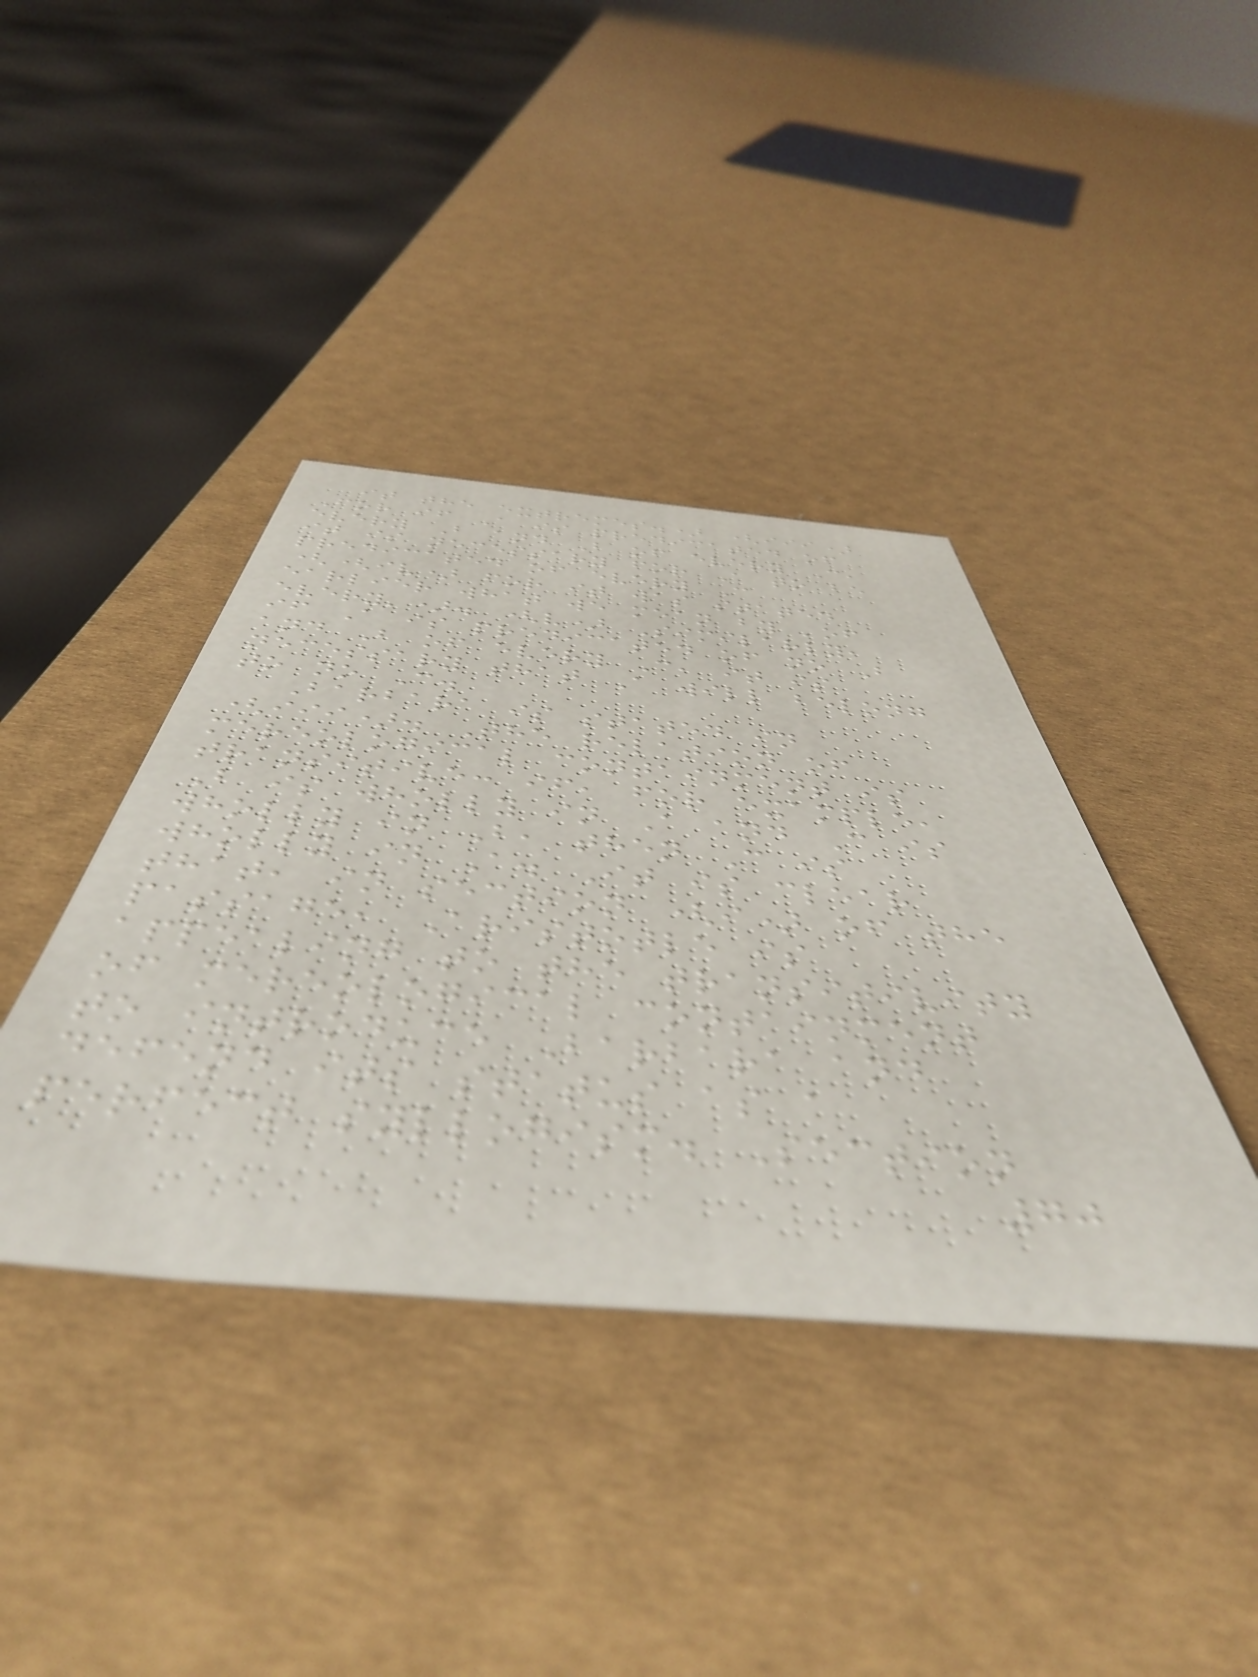it the extremes.) (iii)
For if A is predicated of
every B and B of every C,
it is necessary for A to be
predicated of every C
((iv) for it was stated
earlier what we mean by 'of
every'). (v) Similarly,
if A is predicated of no B
and B of every C, it is
necessary that A will belong
to no C.
Barbara is stated in
(iii). The relation of
mereological containment is
transitive: if, for example,
B is wholly in A and C is
wholly in B, then C is
wholly in A. It is clear
that, in section (i) of the
passage, Aristotle is
appealing to the transitivity
of mereological containment
to introduce Barbara and
defend its status as a
perfect syllogism. Section
70
